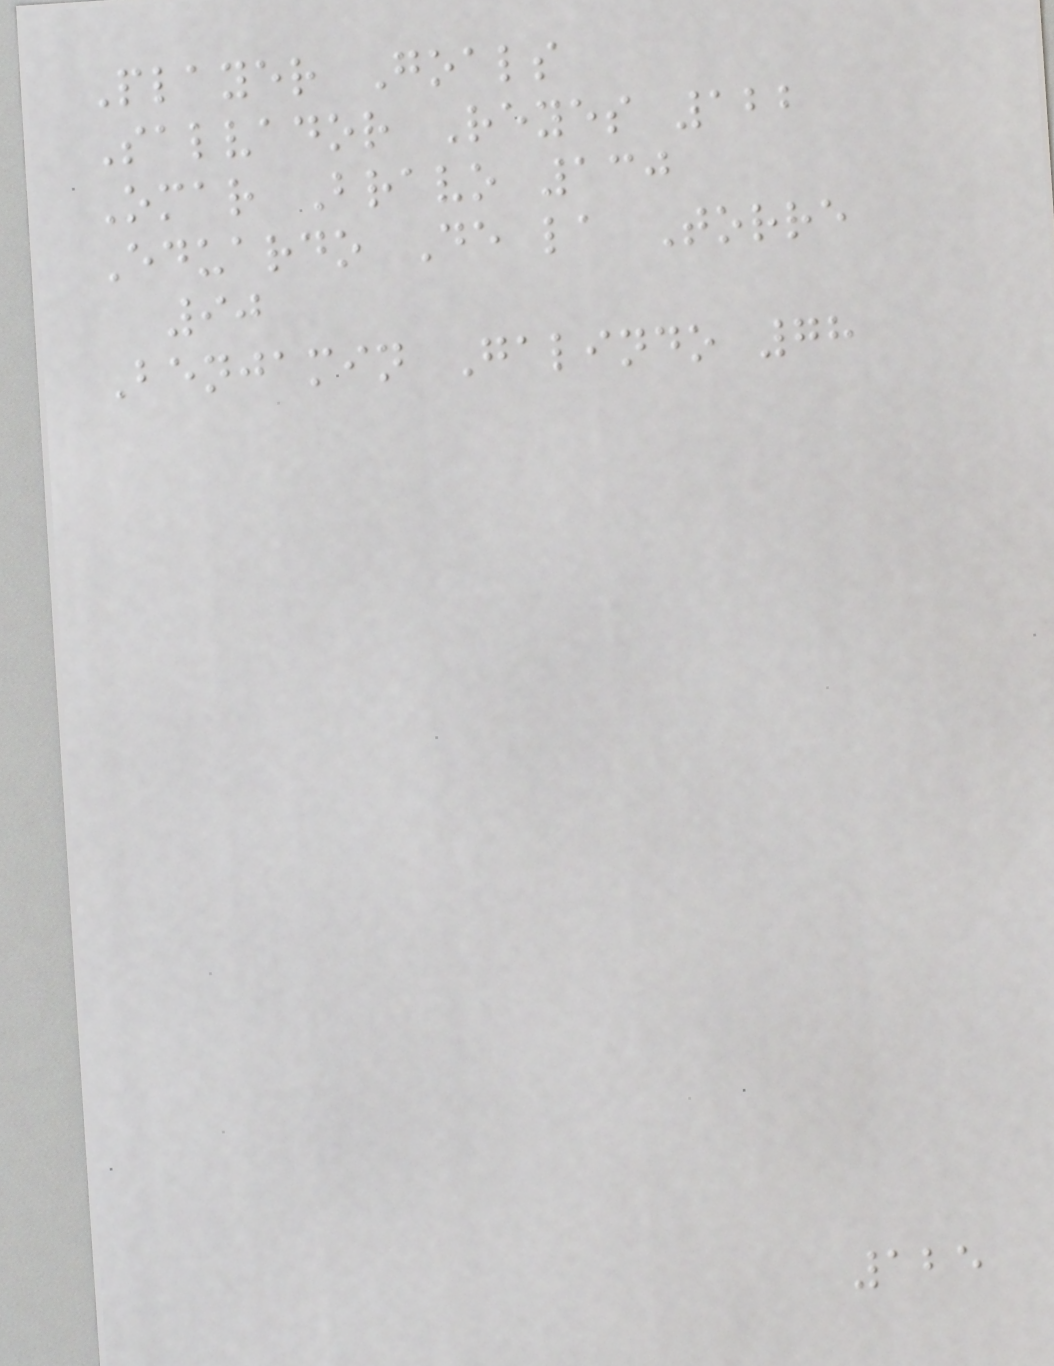Player Goals
Salvador Reyes 122
Omar Bravo 130
Eduardo De la Torre
90
Benjamin Galindo 78
125
